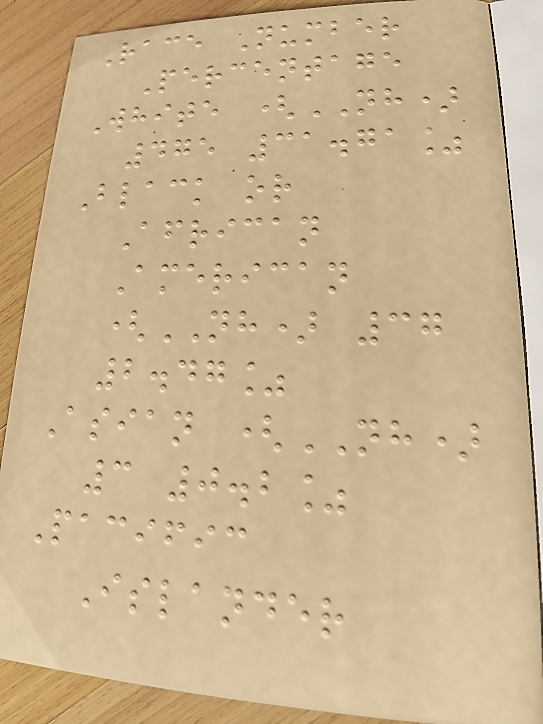Race Number
Percentage
White (NH)
475 31.71%
Black or
African
American
(NH) 37
2.47%
Asian (NH)
3 0.2%
Pacific
Islander
